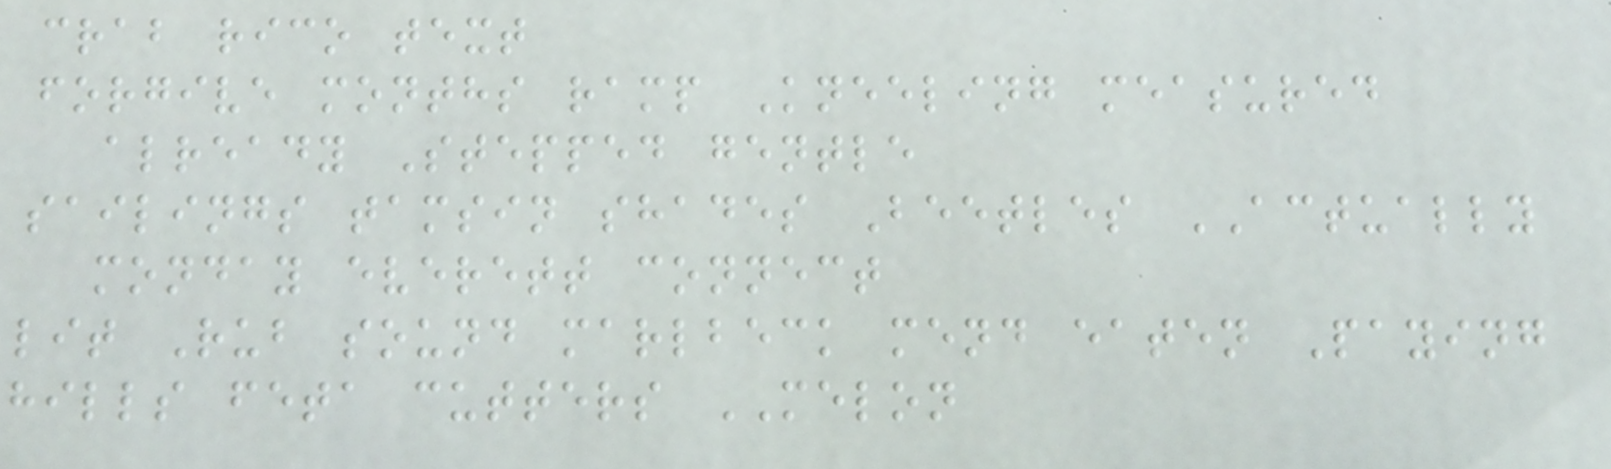crab rico text
forgive months ramp Kneeling measured
already Stepped gentle
sailings tamsin shades Beetles ACTUALLY
monday everett connect
lit Rub sound marlbeck mend eaten Paying
hills feta cutters MELON
